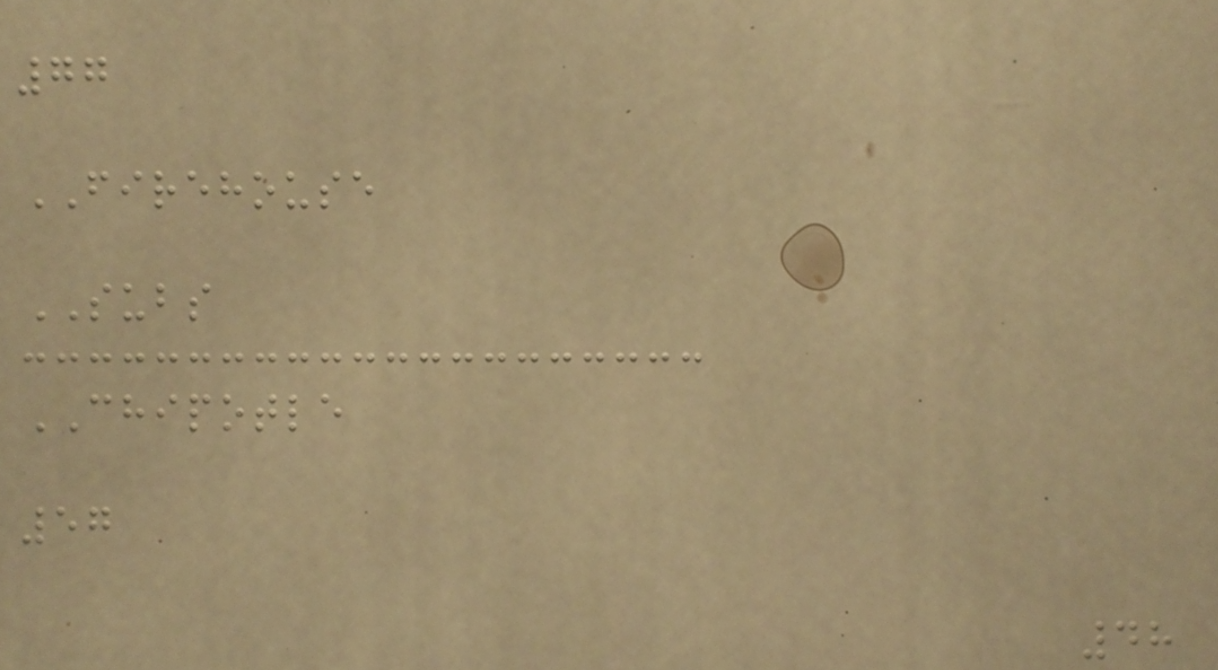77
FIREHOUSE
SUBS
CHIPOTLE
57
48
